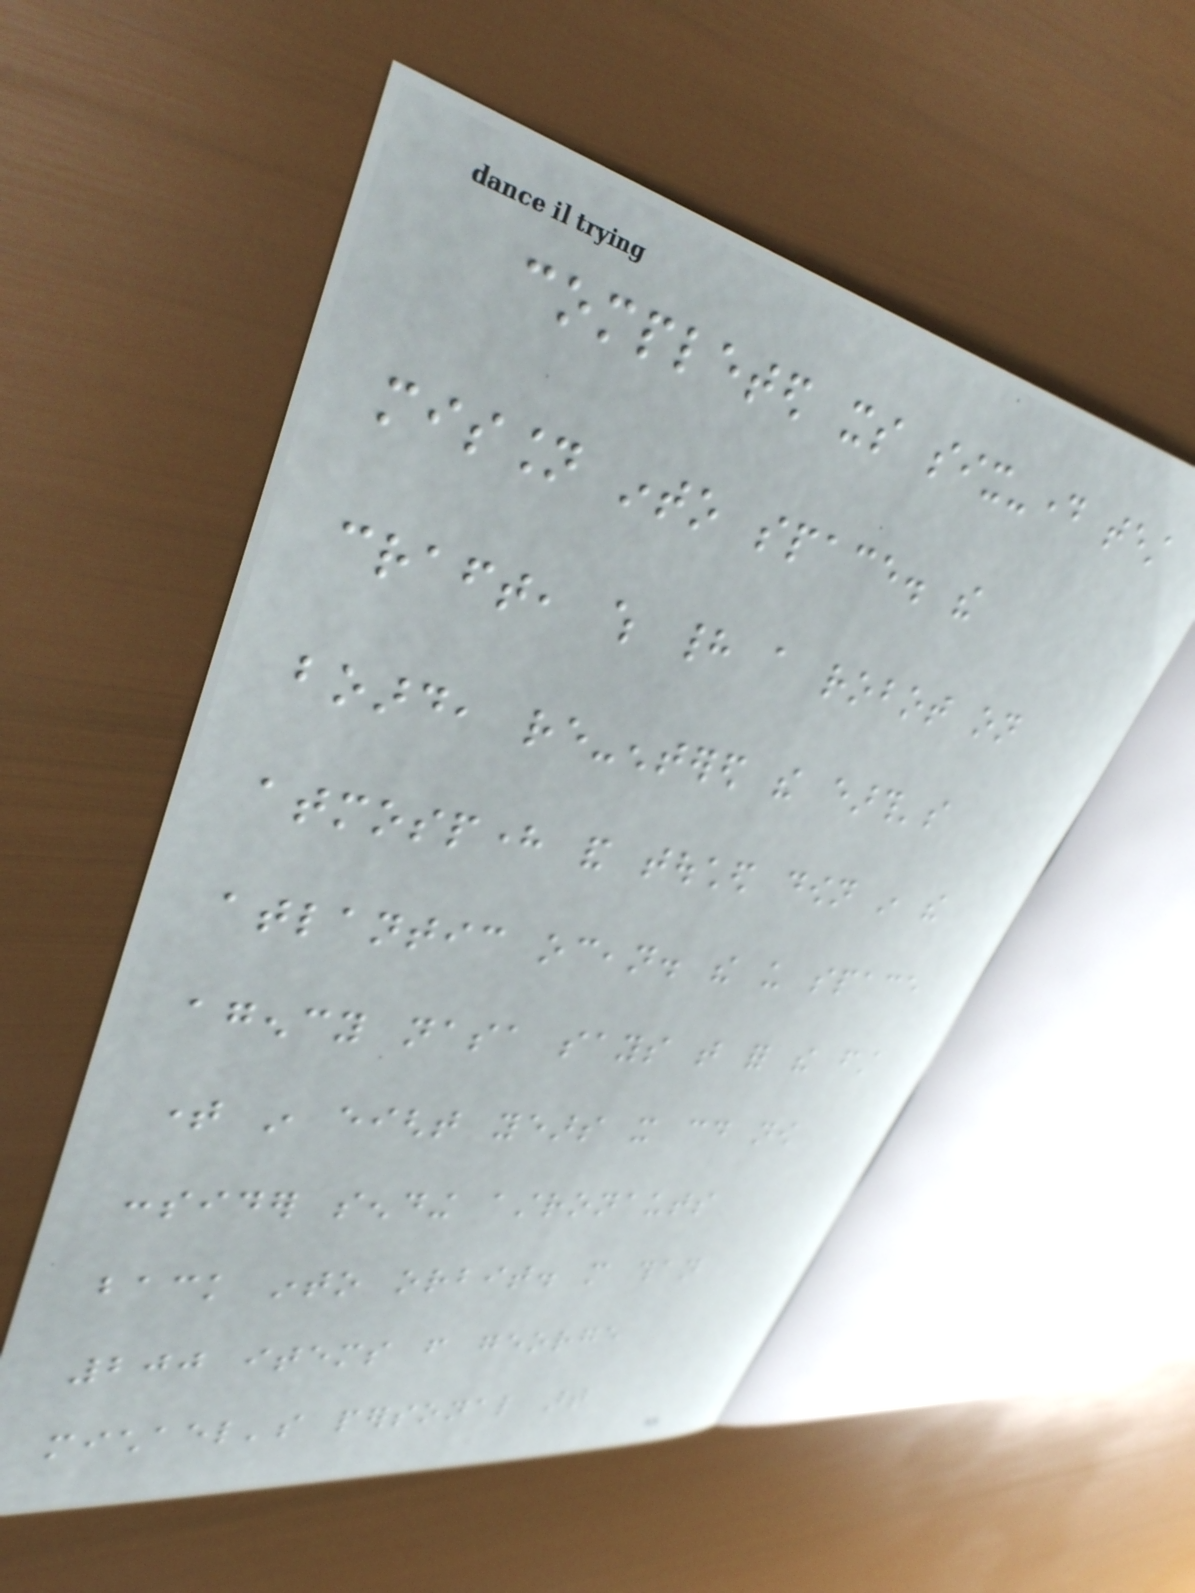completed its six-day test
mission into space. the
craft, which had a robot on
board, re-entered the earth's
atmosphere and touched down in the
atlantic ocean. the us space
agency nasa says that for the first
time in eight years it could now
consider sending astronauts
back into orbit. more than
200 items from george
michael's personal art
